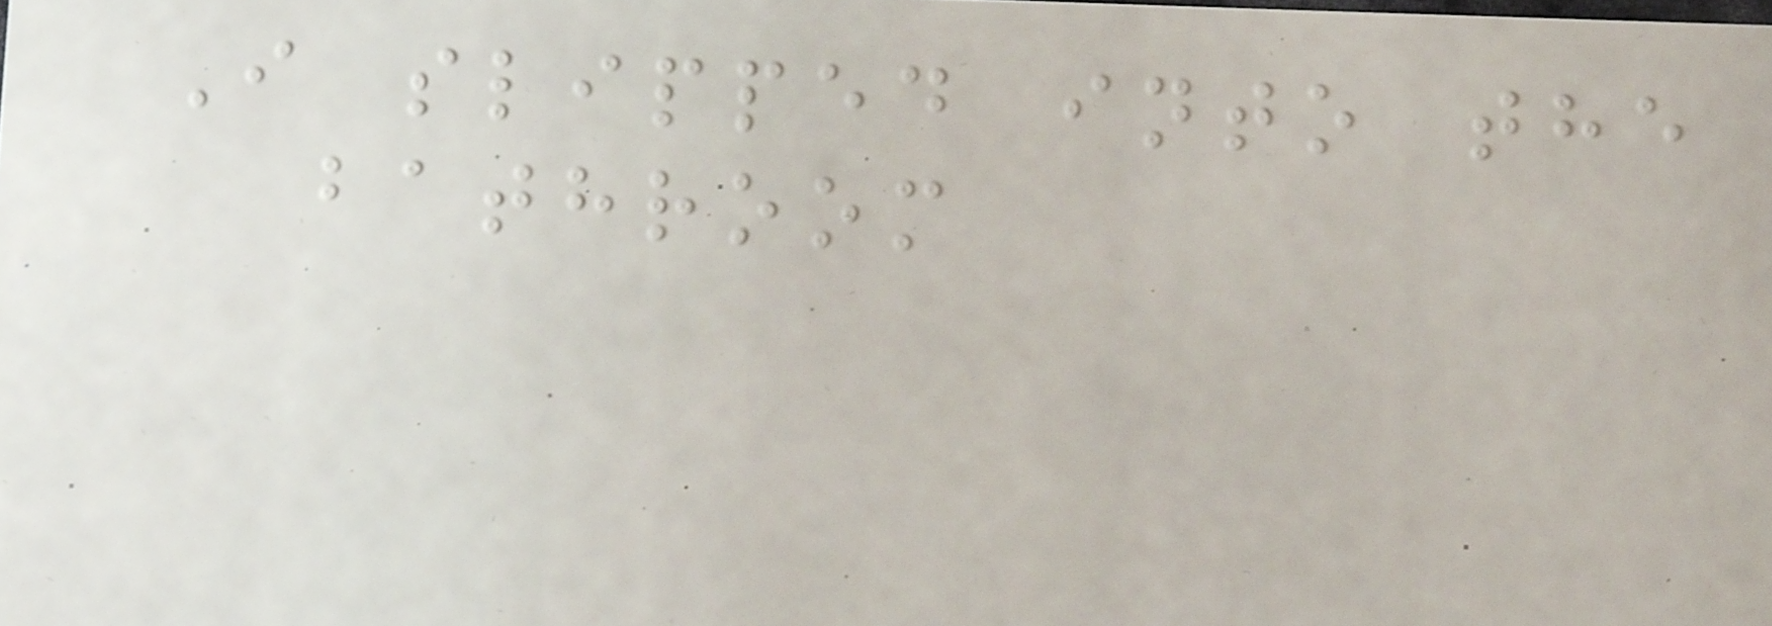I slipped into the
bathroom
